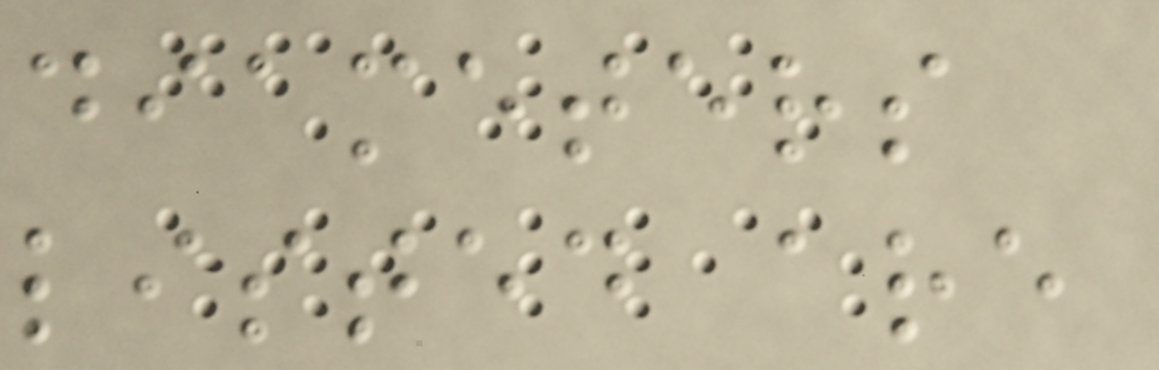diameters
listed are
